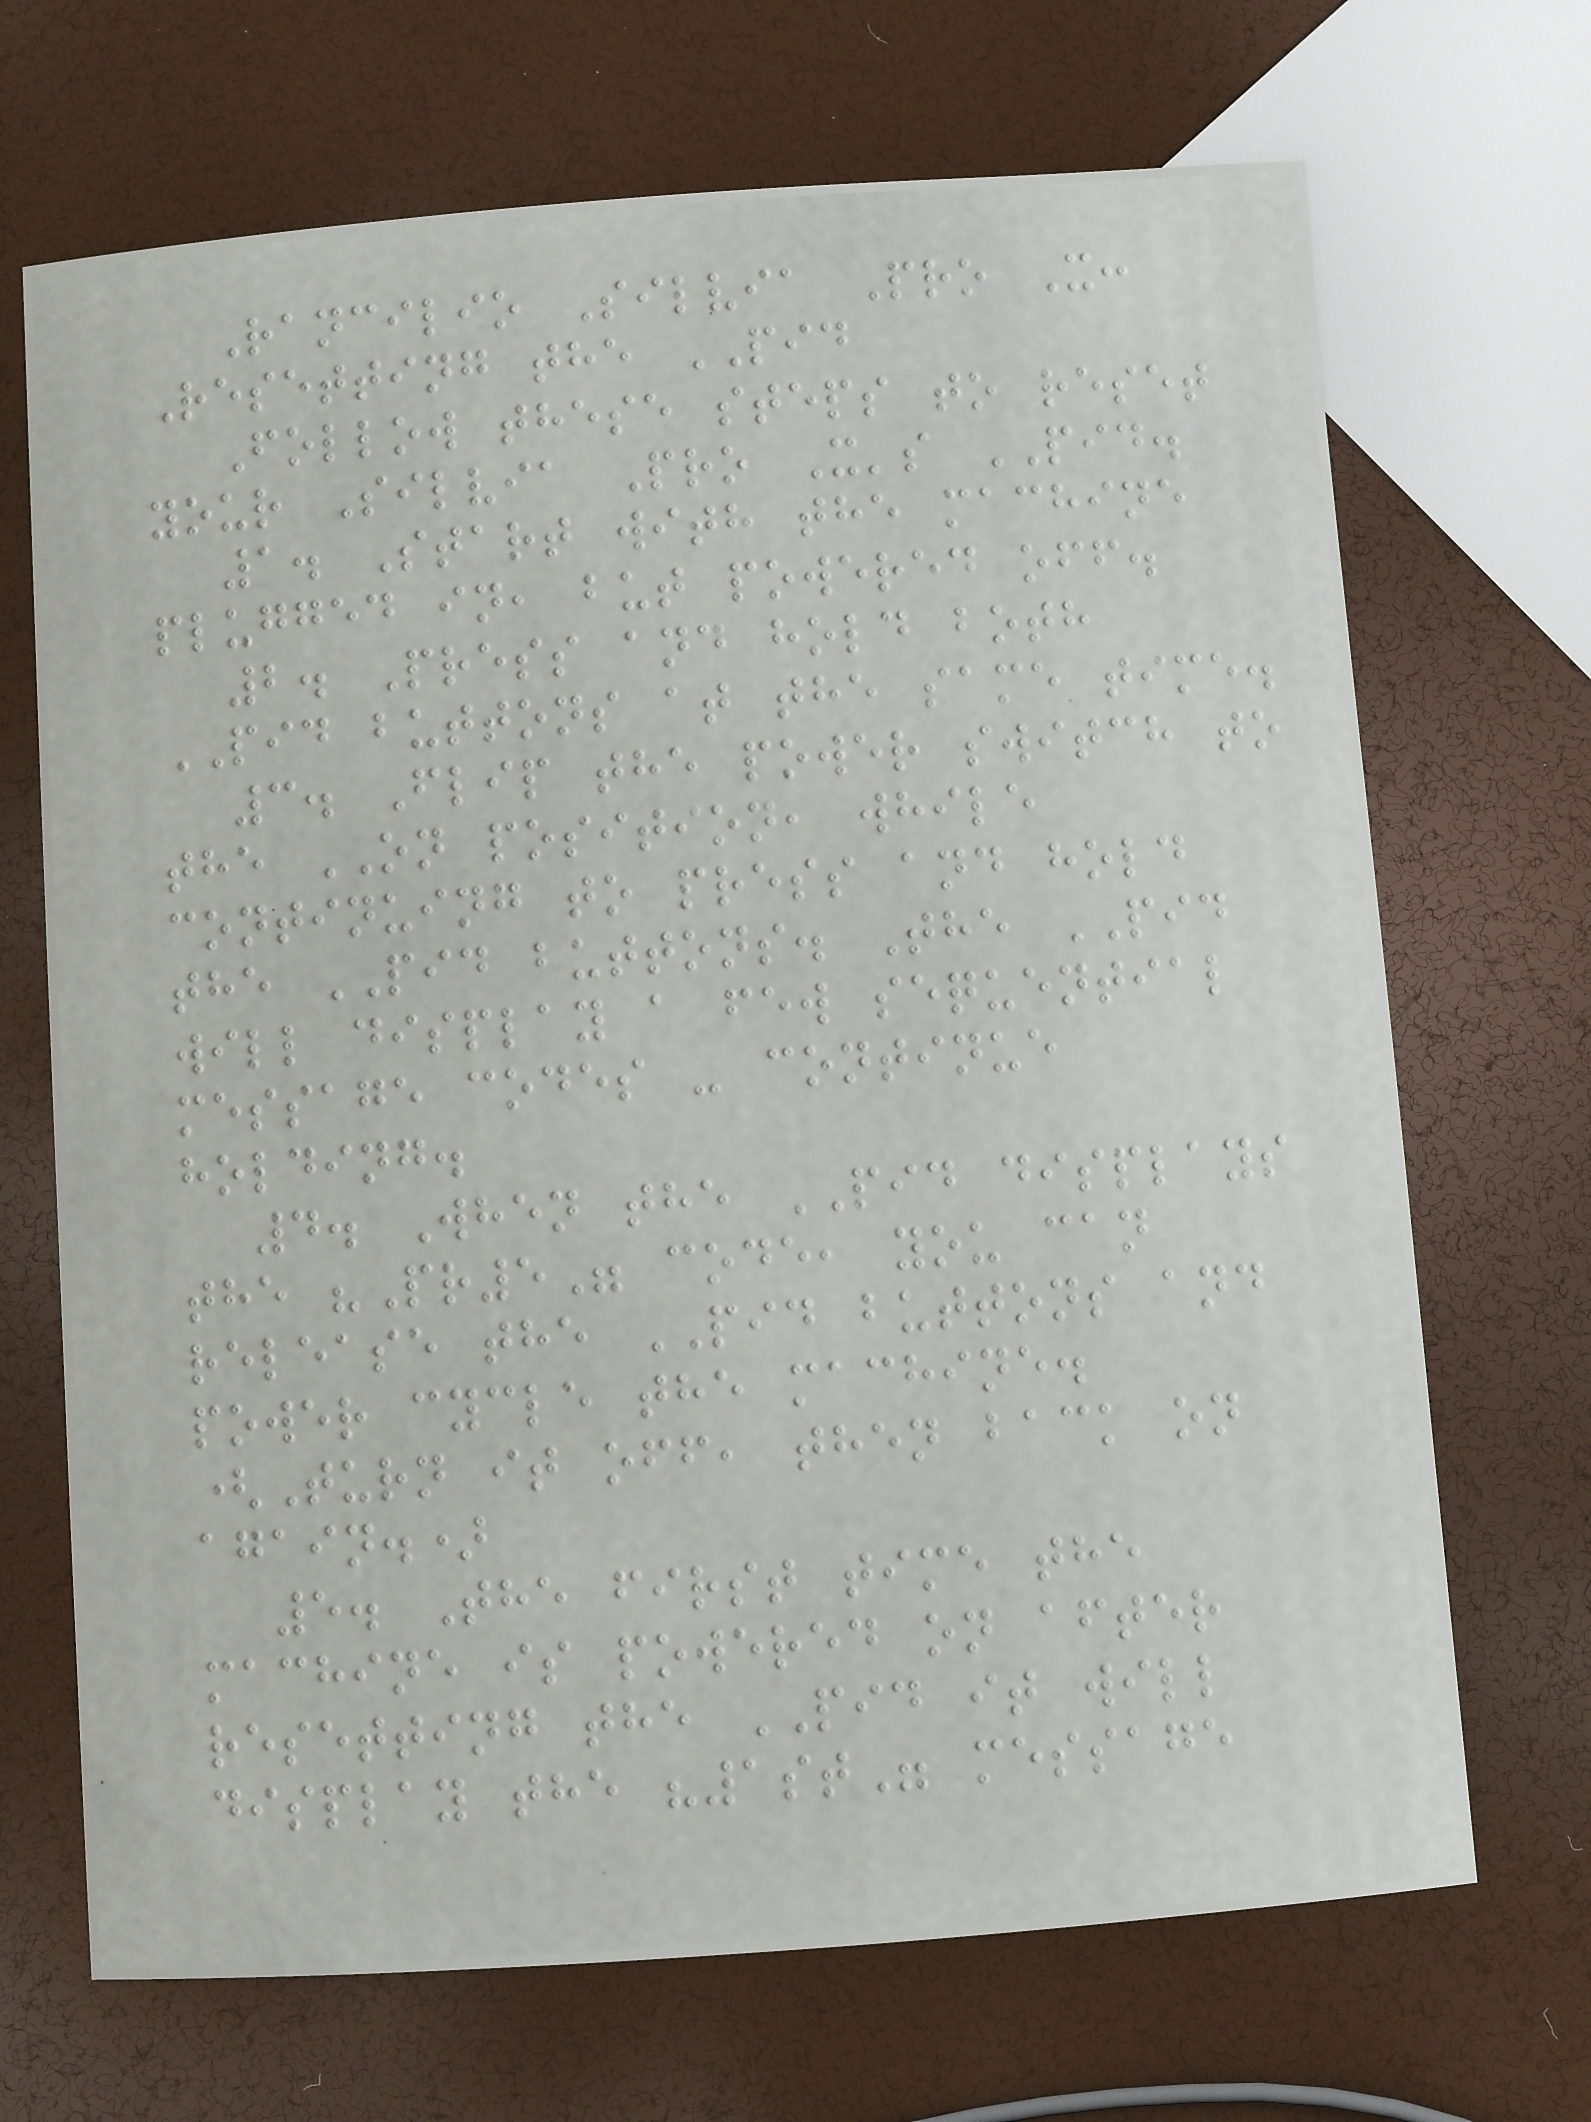Rancilio Silvia Pro X:
Resetting the PID
Follow these steps to reset
your Silvia Pro X's PID.
1. Start with the machine
plugged in, but powered off.
2. Press and hold both
PID buttons at the same time.
3. Flip the power switch to
the ON position, while
continuing to press and hold
the PID buttons. The PID
will display a few sequential
message codes - continue
holding.
4. When the PID displays
the "Pr5" code, you can
release the PID buttons and
power cycle the machine.
(Turn it off, then back on
again.)
5. The first time the
machine is powered on after
resetting the PID it will
display the "1st" message
